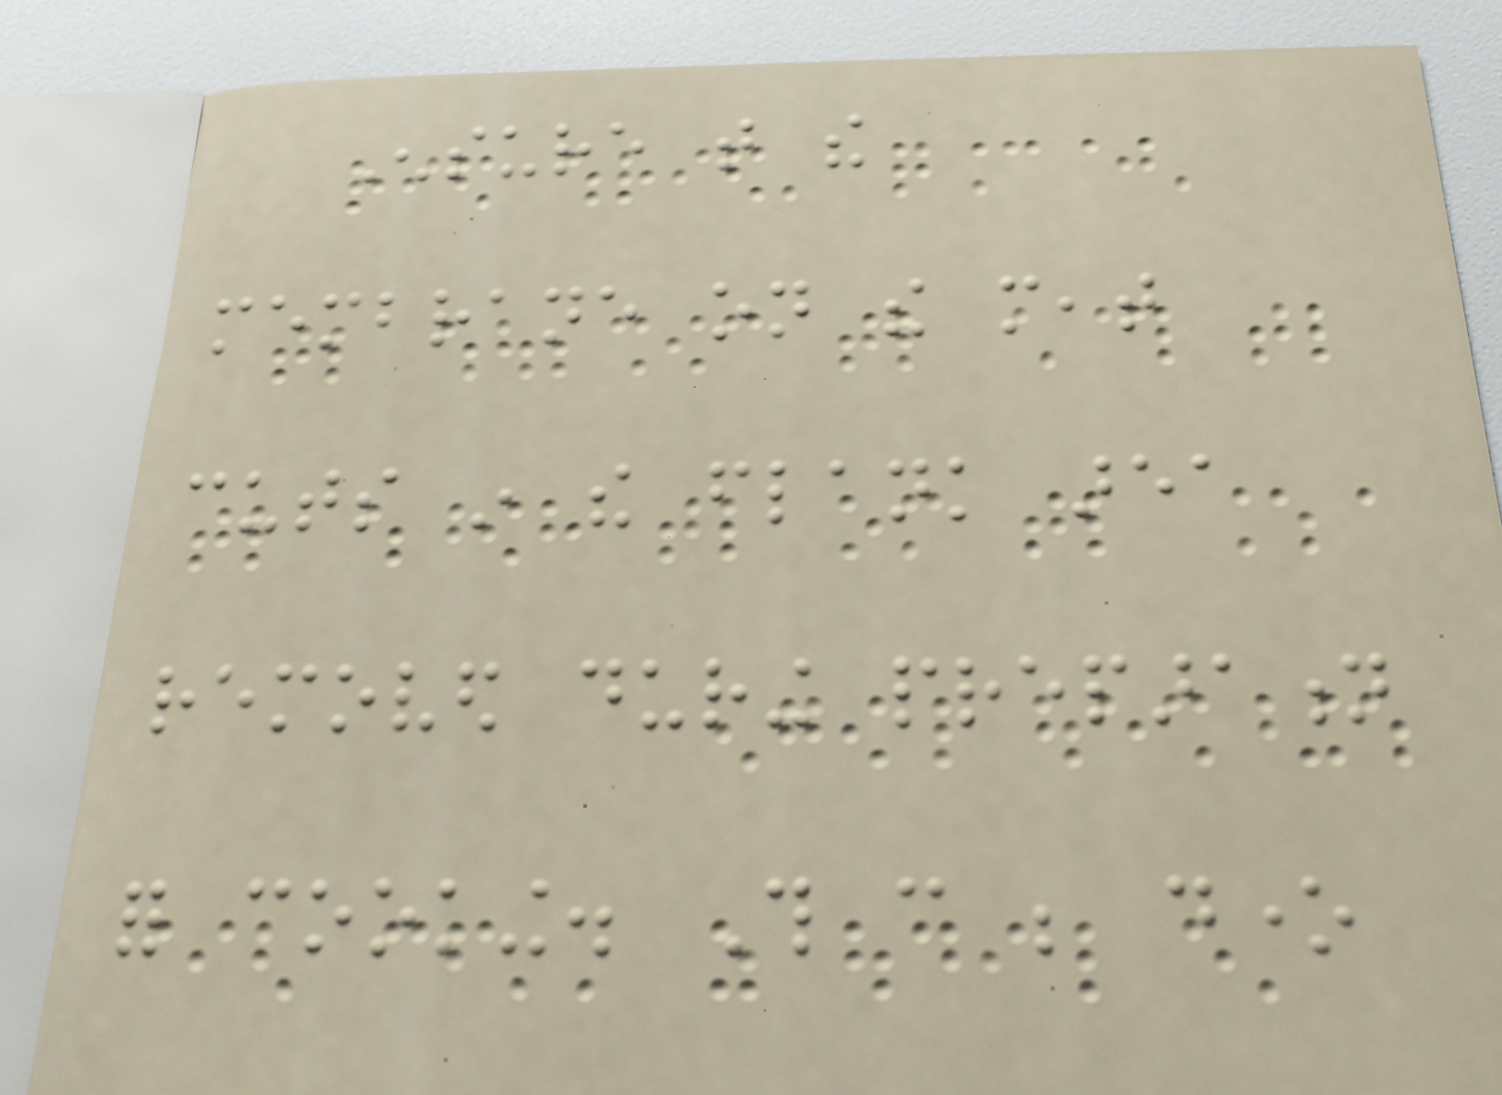Ensure that the
membrane on the meat
cuts in the flank area
removed during preparation
for cooking. This can be done
